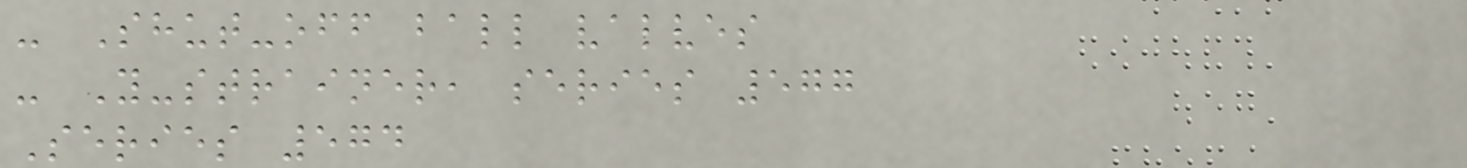- Shut-off ball valves
- Y-strainer, series 577
Series 574
